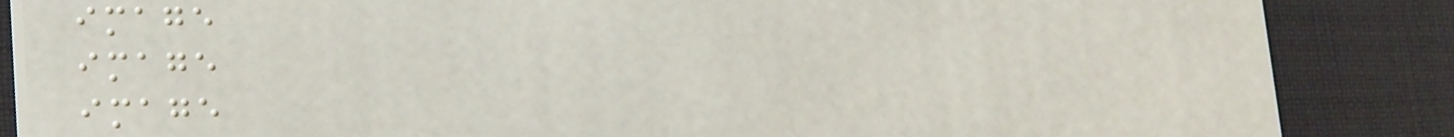image
image
image
